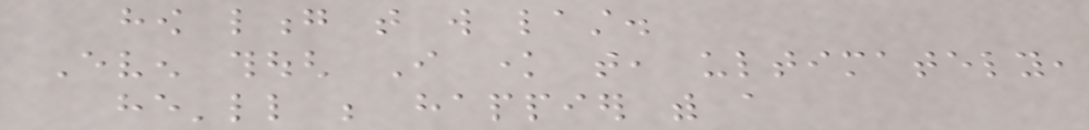how long that will last.
Even though I know that, ultimately,
he'll be happier with a
